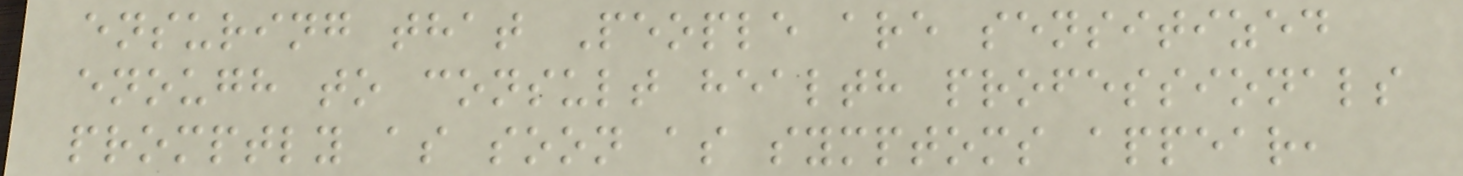ensuring that People are sensitized
enough to consult health professionals
promptly as soon as symptoms appear,
